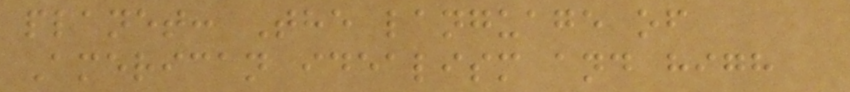planet: The language of
American idealism and high
